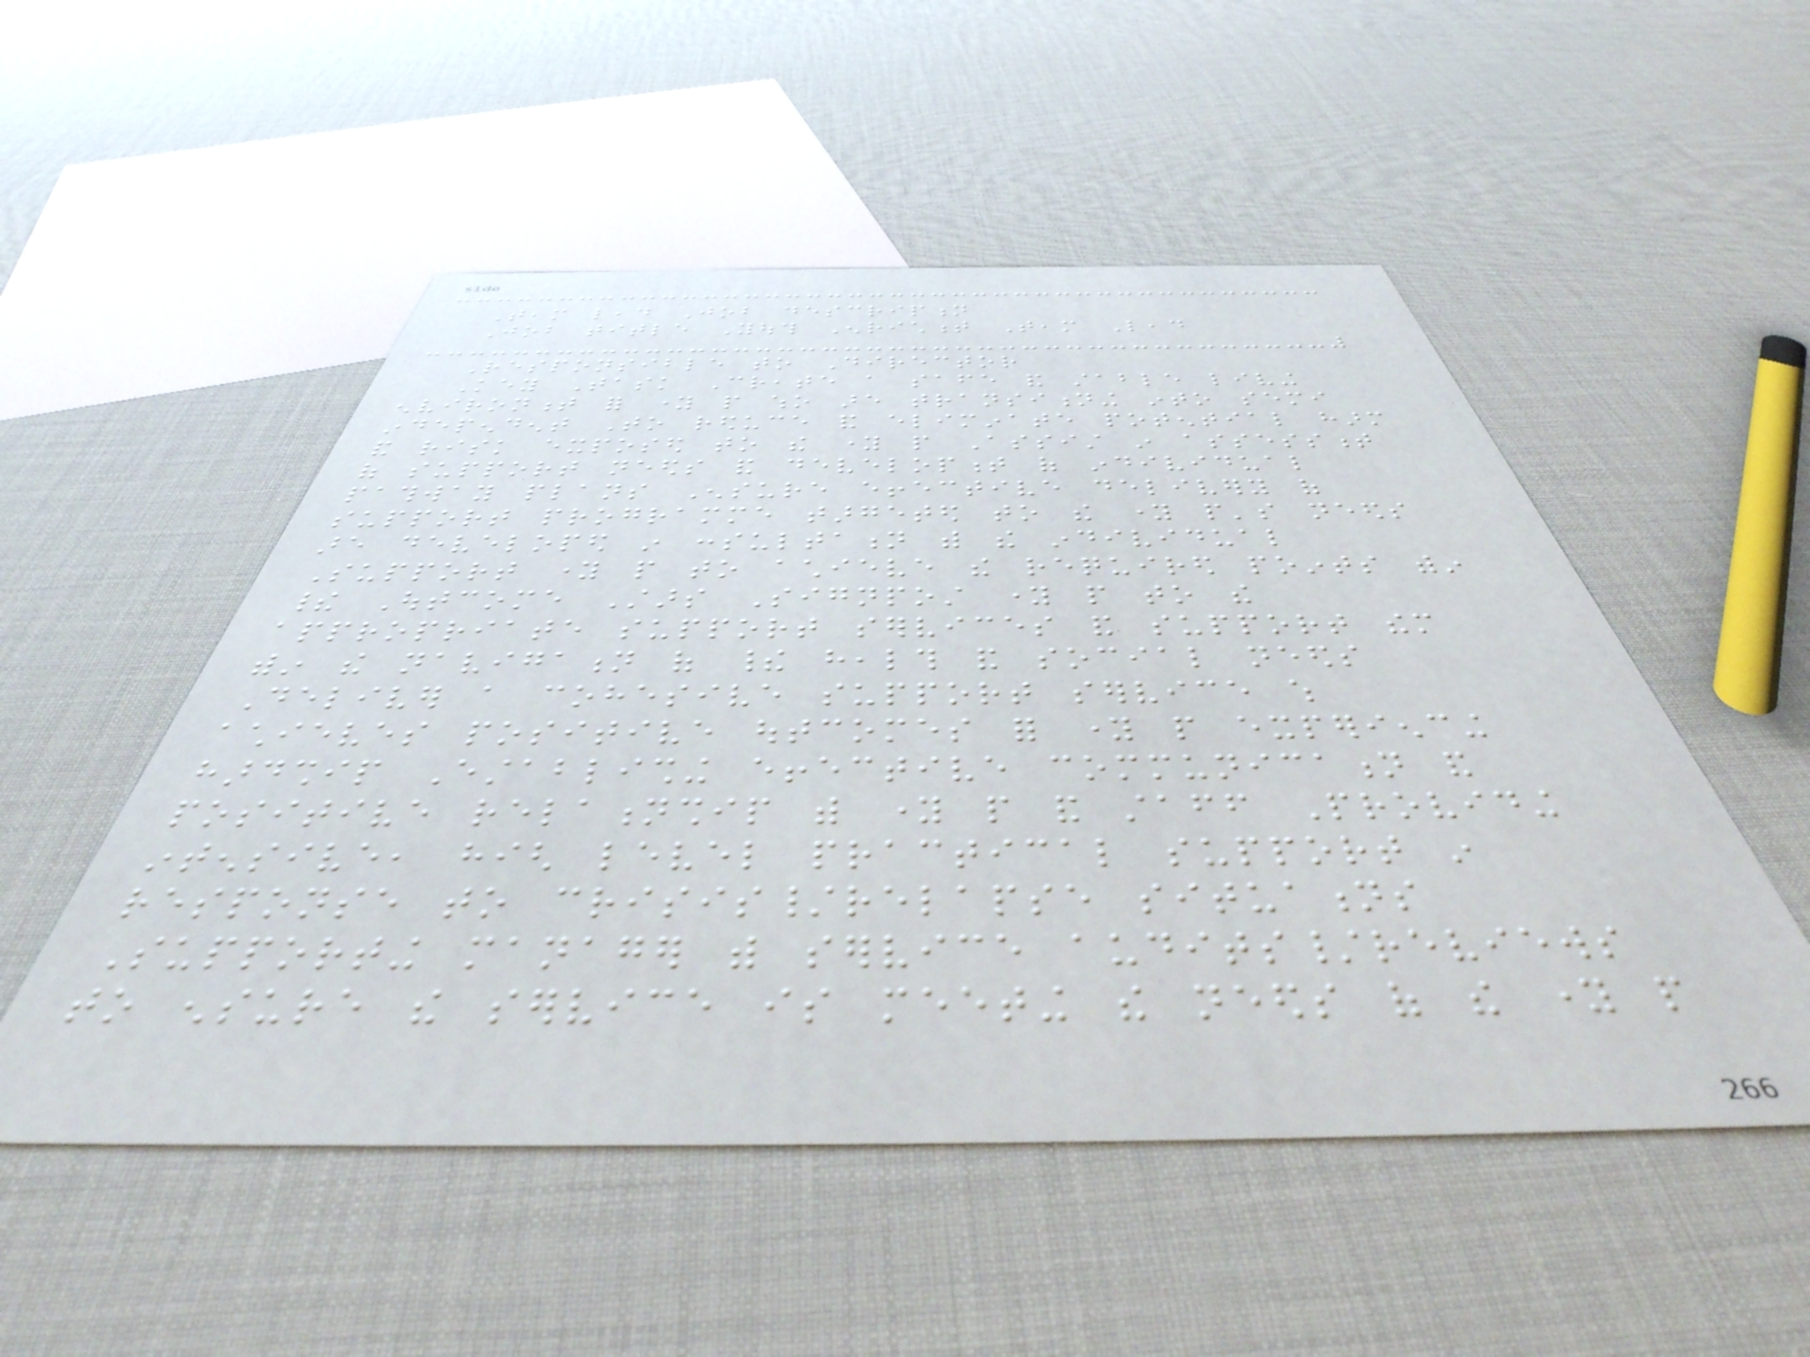Team lead Job description
Job title Youth Enrichment Team Lead
Responsible to Director
Key Task Create a safe and stable living
environment for young people who are transitioning into semi
independent To reduce and eliminate potential harm
and risk exposed to the young people Assist in assessment
of support needs and development of individual
pathway plans Ensure effective delivery of
support programme targeted to the young people's needs
are developed in consultation with the individual
Support young people to achieve the required points within
their Outcome Stars Signpost young people to the
appropriate support services and support them
within the navigation of their health and social needs
Deliver a cohesive support service which
achieves positive outcomes for young people experiencing
hardship Establishing effective communication and
positive relationship with young people and staff Providing
intensive, high level practical support in
response to crisis/relapse situations
Supporting manager with service audits/reviews
to ensure the service is meeting the needs of the young people
